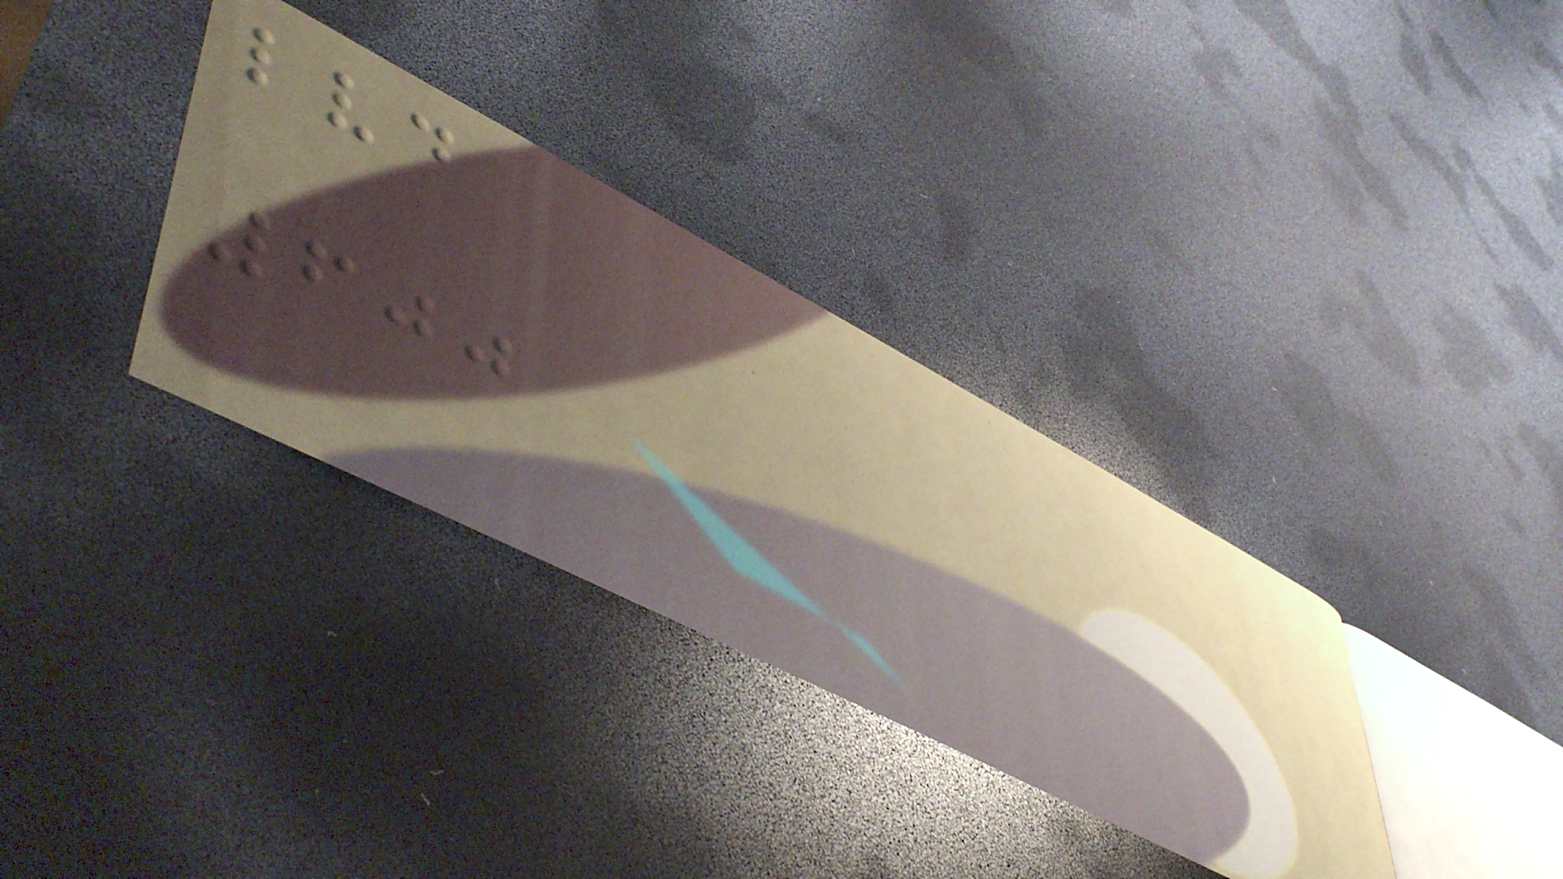lvd
600
